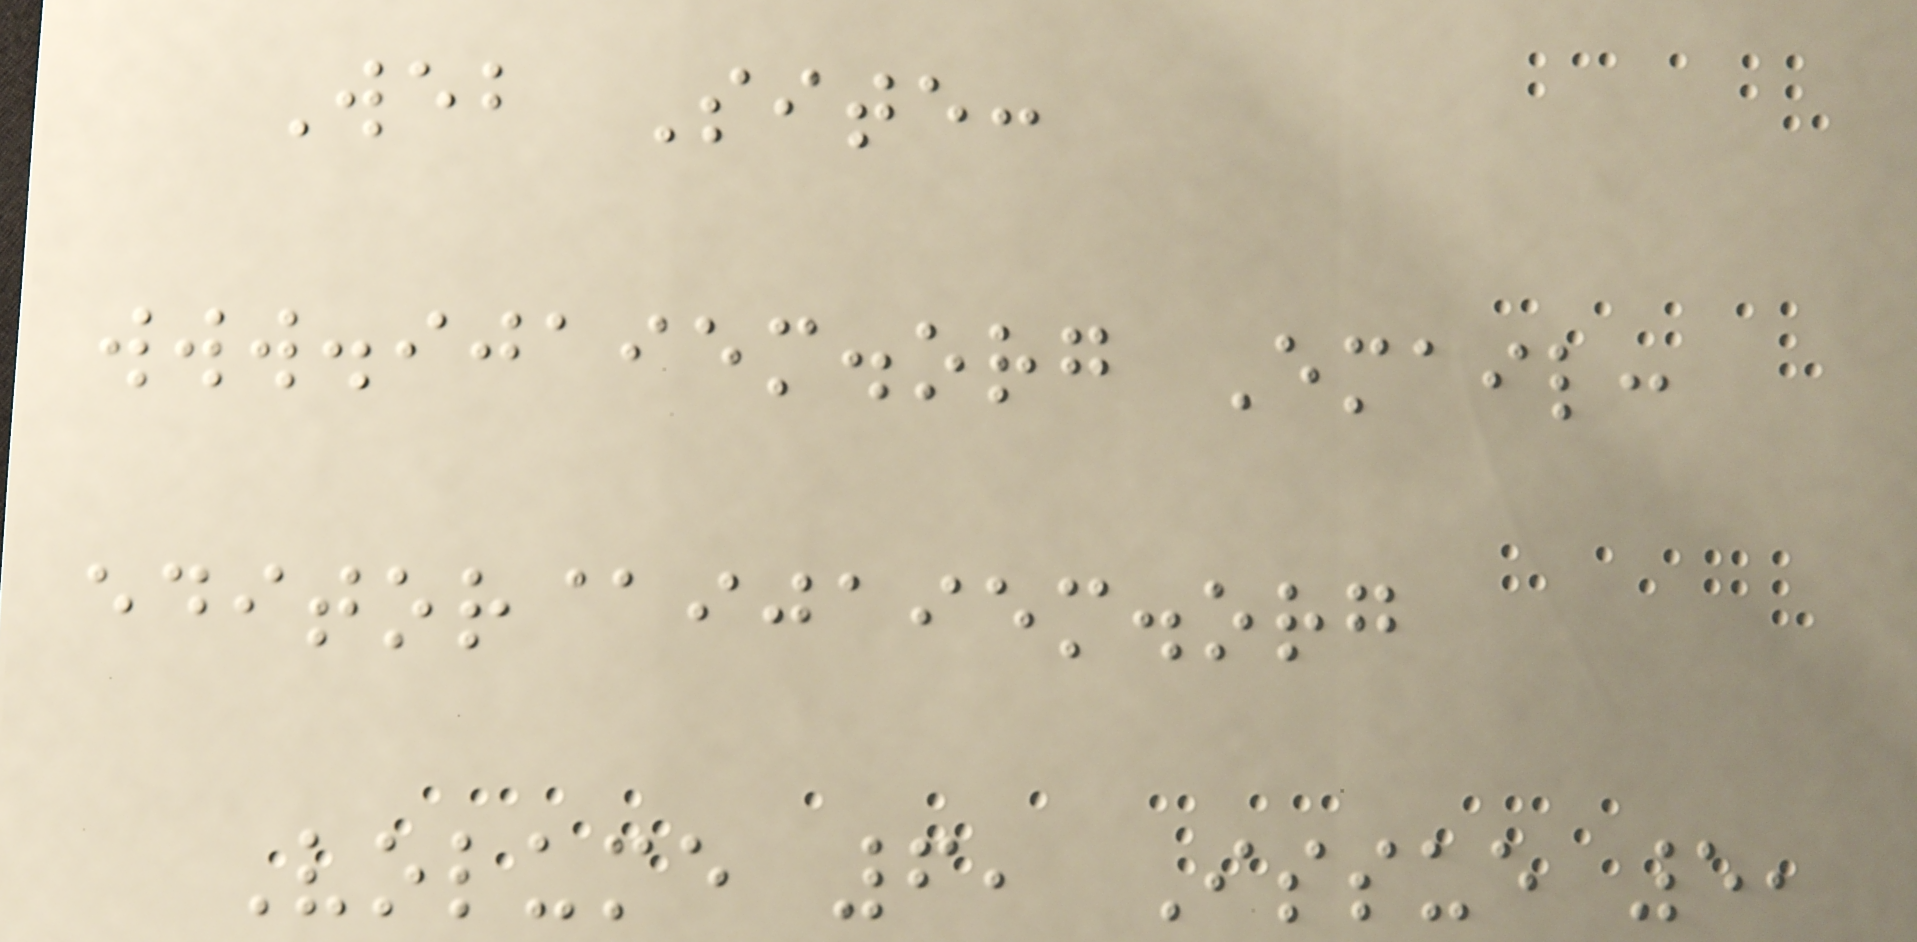Web Site:
www.ijaiem.org Email:
editor@ijaiem.org
Volume 6, Issue 5,
